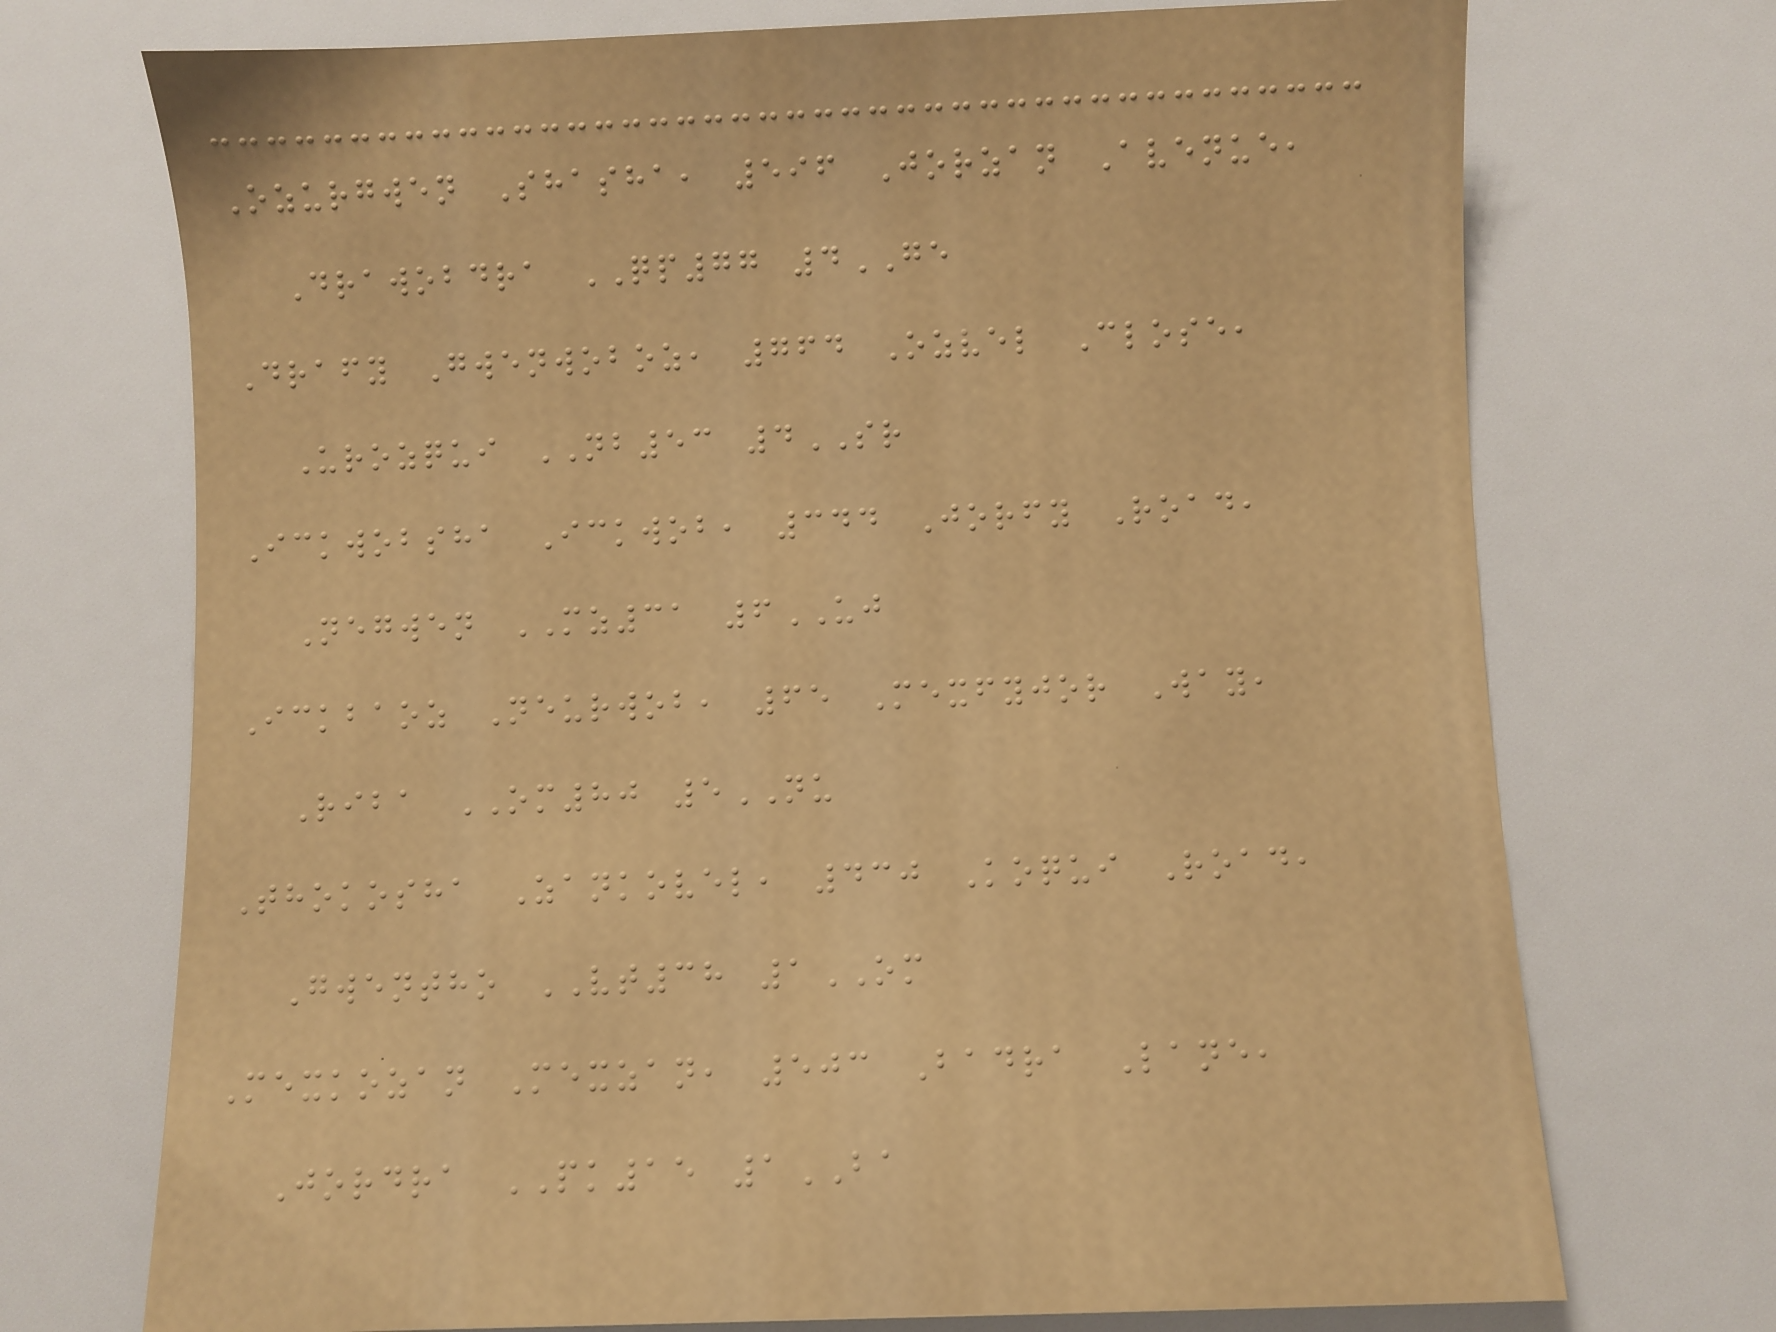Ozurgwen Shasha, 596 Jorzan Avenue,
Drawobdra QP77 4GE
Drafy Gwenwoboz, 764 Ozvel Close,
Urozqui NB53 4SR
Ickwobsha Ickwob, 344 Jorfy Road,
Negwen MZ31 6UJ
Ickbaoz Neurwob, 65 Mexfyjor Way,
Riba OM80 5NU
Thokosha Zankovel, 430 Koqui Road,
Gwentho VT38 1OM
Mexkozan Mexzan, 503 Badra Lane,
Jordra PK15 1BA
